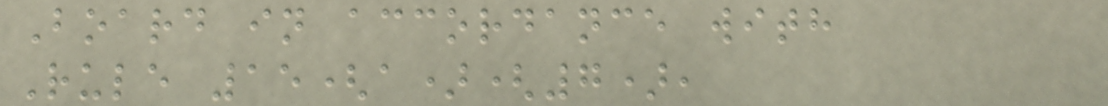Board in accordance with
Rule 15(a)(7),
